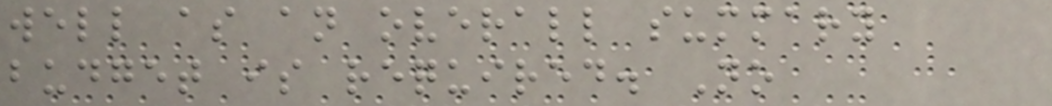well as an overall summary
budget is required. No
